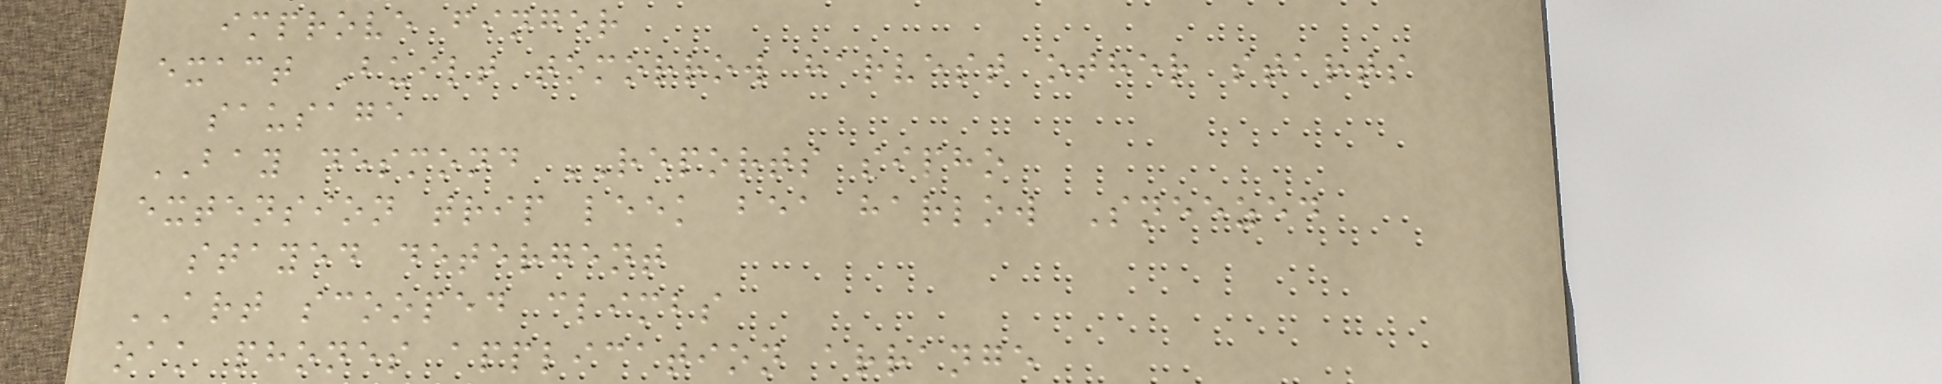improve finger
exact Built tomorrow harvest other starts
sausage
BAY desmond REPORTS sipho
extension trip leek bea harlow Sneezed
stayed detergent
ART scooped climbs
oak phones application arrange
